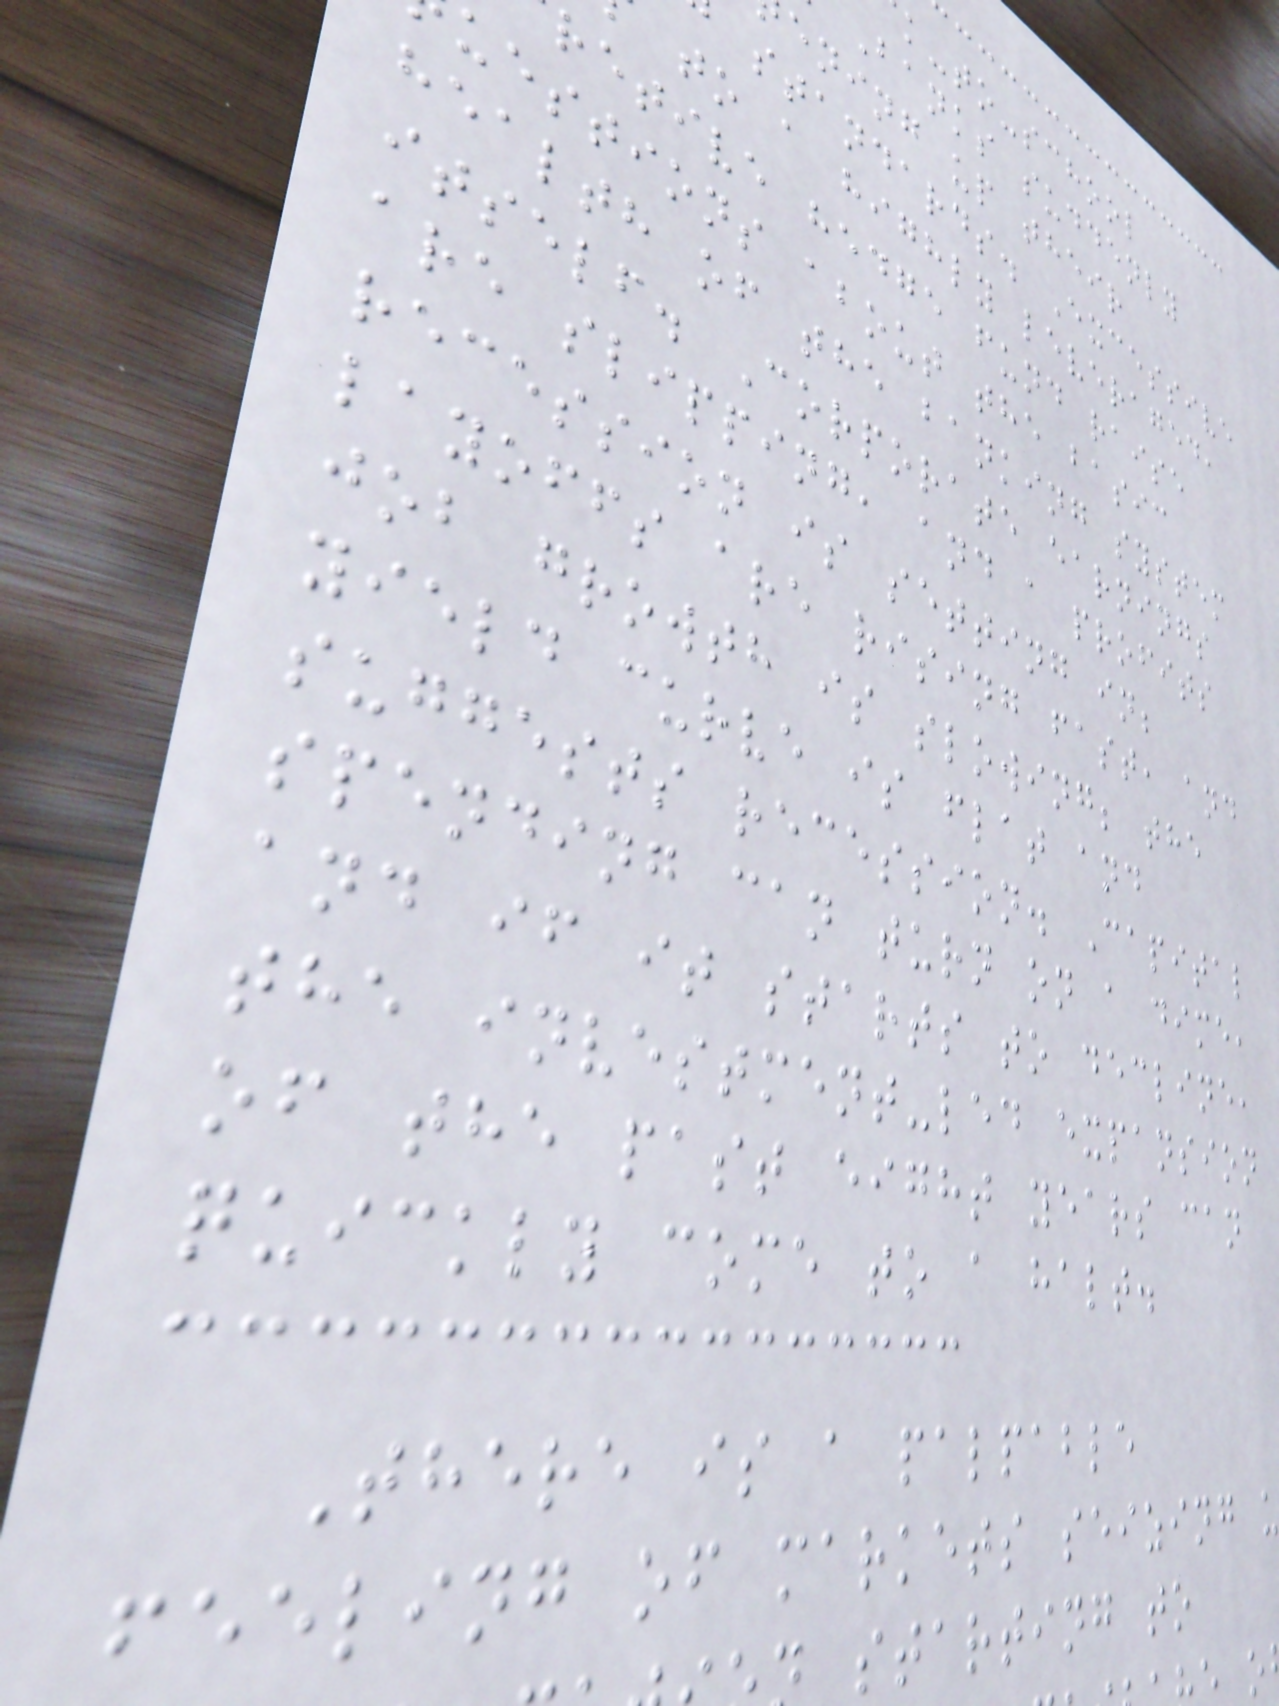k-to-school
Banks suddenly
ening up their
standards. Excessive
to a highly leveraged,
retive hedge fund raise
uestions about the basic
health of the banking system
itself. Corporate earnings
are slipping, and a profits
recession is setting in;
layoffs are rising fast, and
job growth is slowing; the
yield curve is flat and
suggests recession. Capital
spending can turn on a dime,
and if it starts to decline,
the investment-led expansion
of the past eight years can
quickly come to a halt.
There is a palpable
feeling of markets seizing u
starting to
